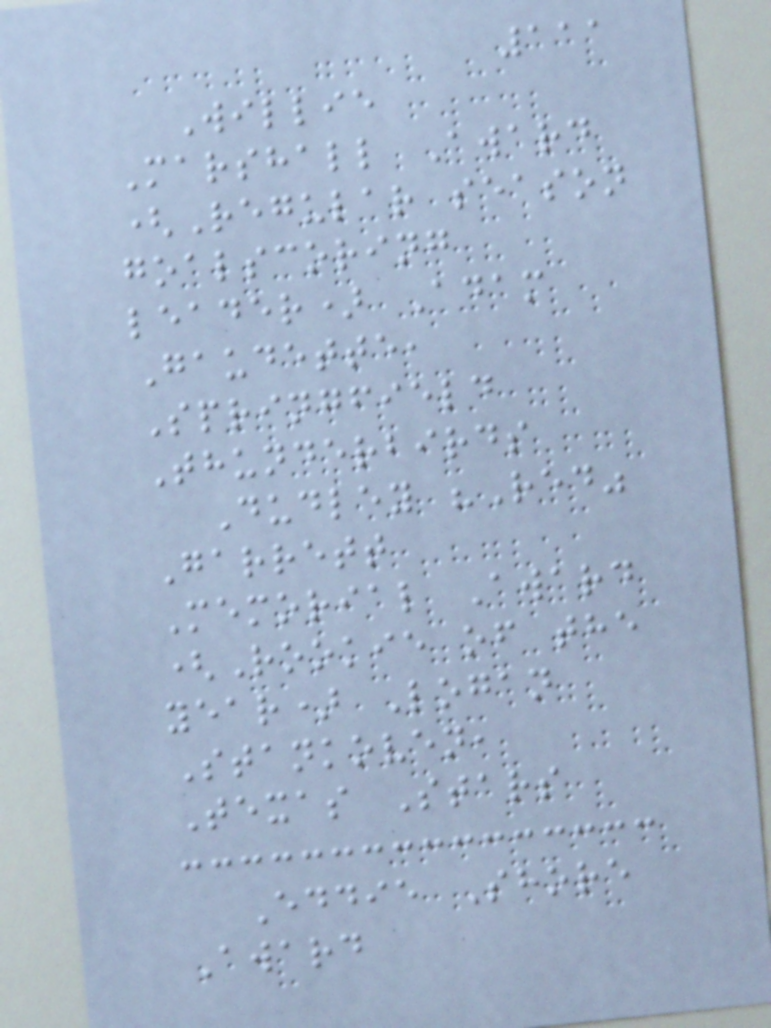111
Willie
Marshall Award
(Regular season
goalscoring
leader) Adam
Gaudette,
Springfield
Thunderbirds
Dudley "Red"
Garrett
Memorial Award
(Rookie of the
year) Logan
Stankoven,
Texas Stars
Eddie Shore
Award
